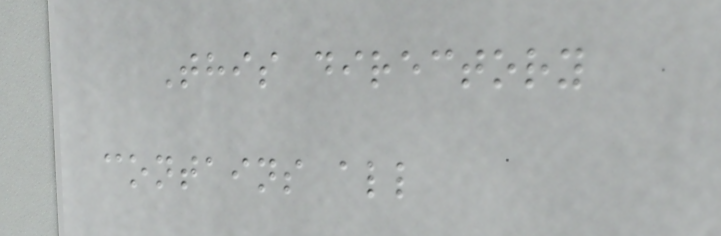This directory
contains all
